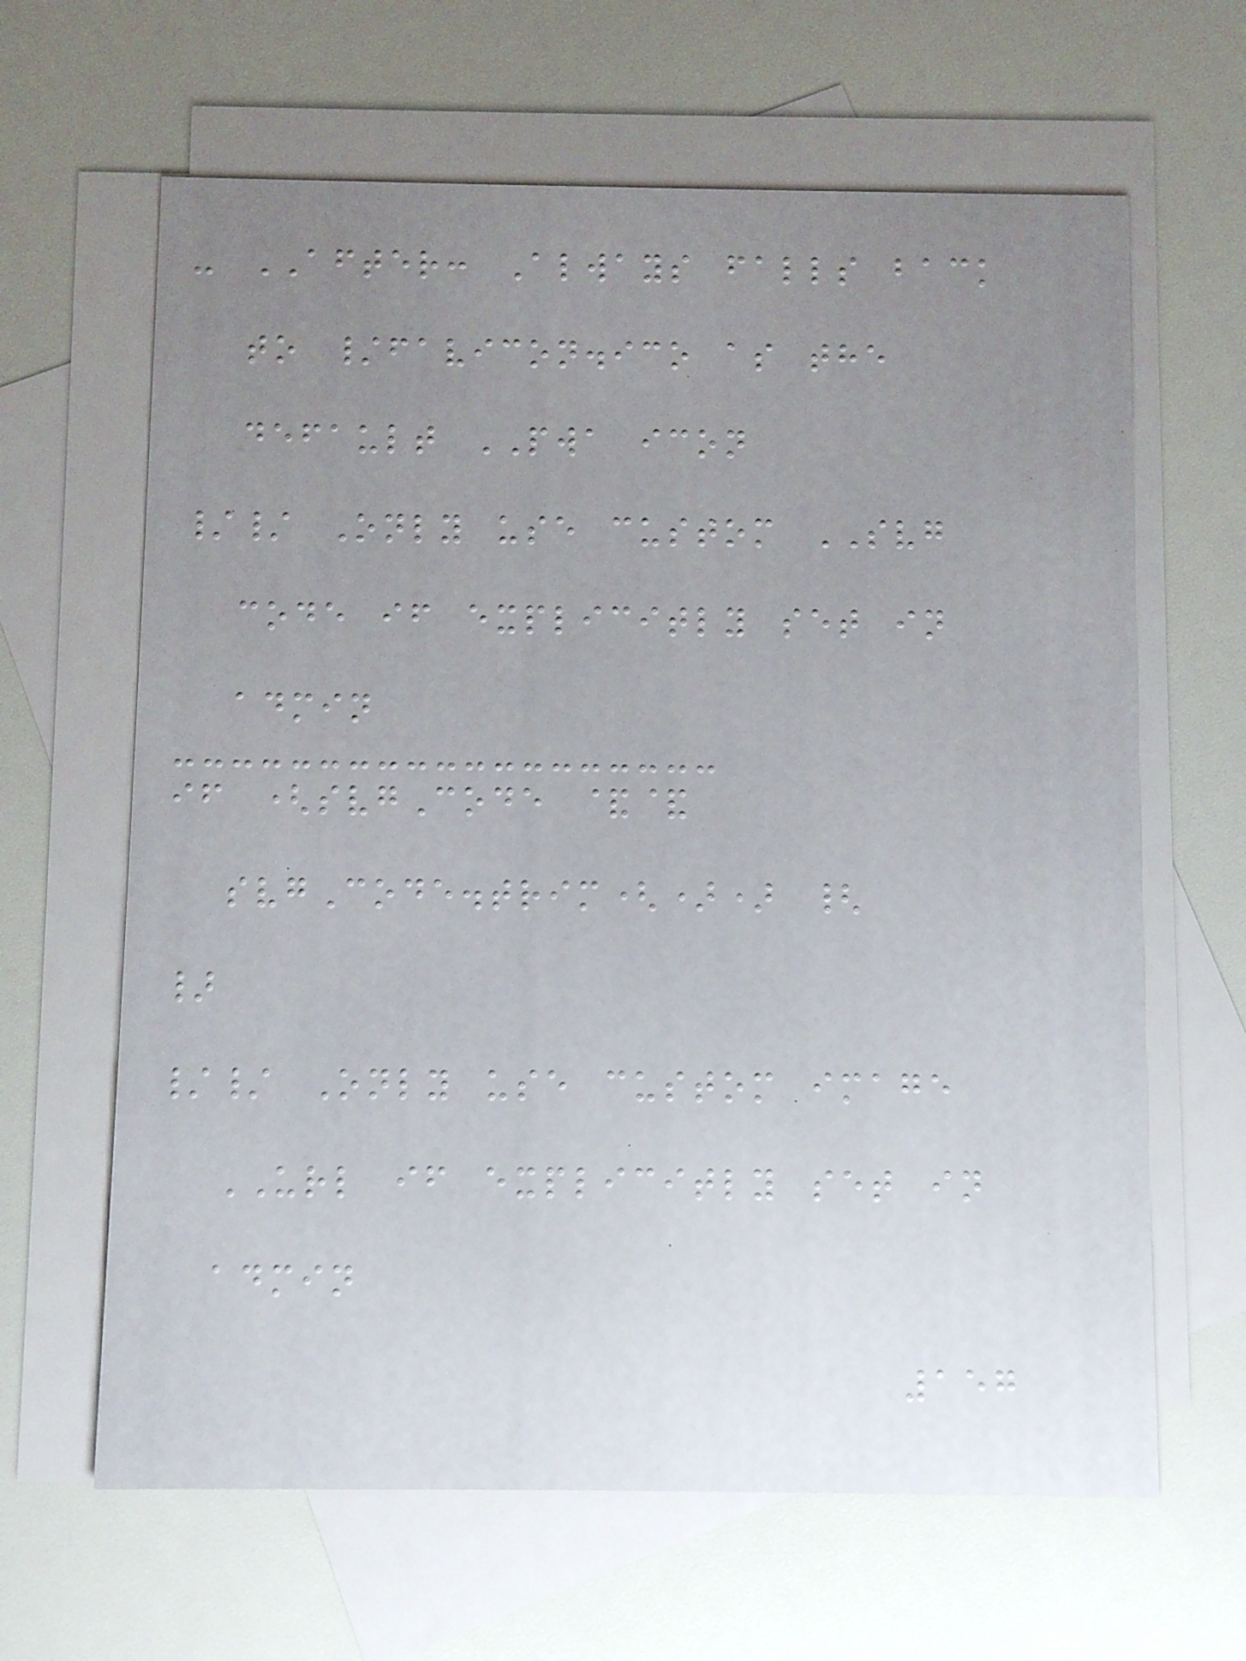- AFTER: Always falls back
to /favicon.ico as the
default PWA icon
// Only use custom SVG
code if explicitly set in
admin
if (svgCode &&
svgCode.trim()) {
}
// Only use custom image
URL if explicitly set in
admin
157
